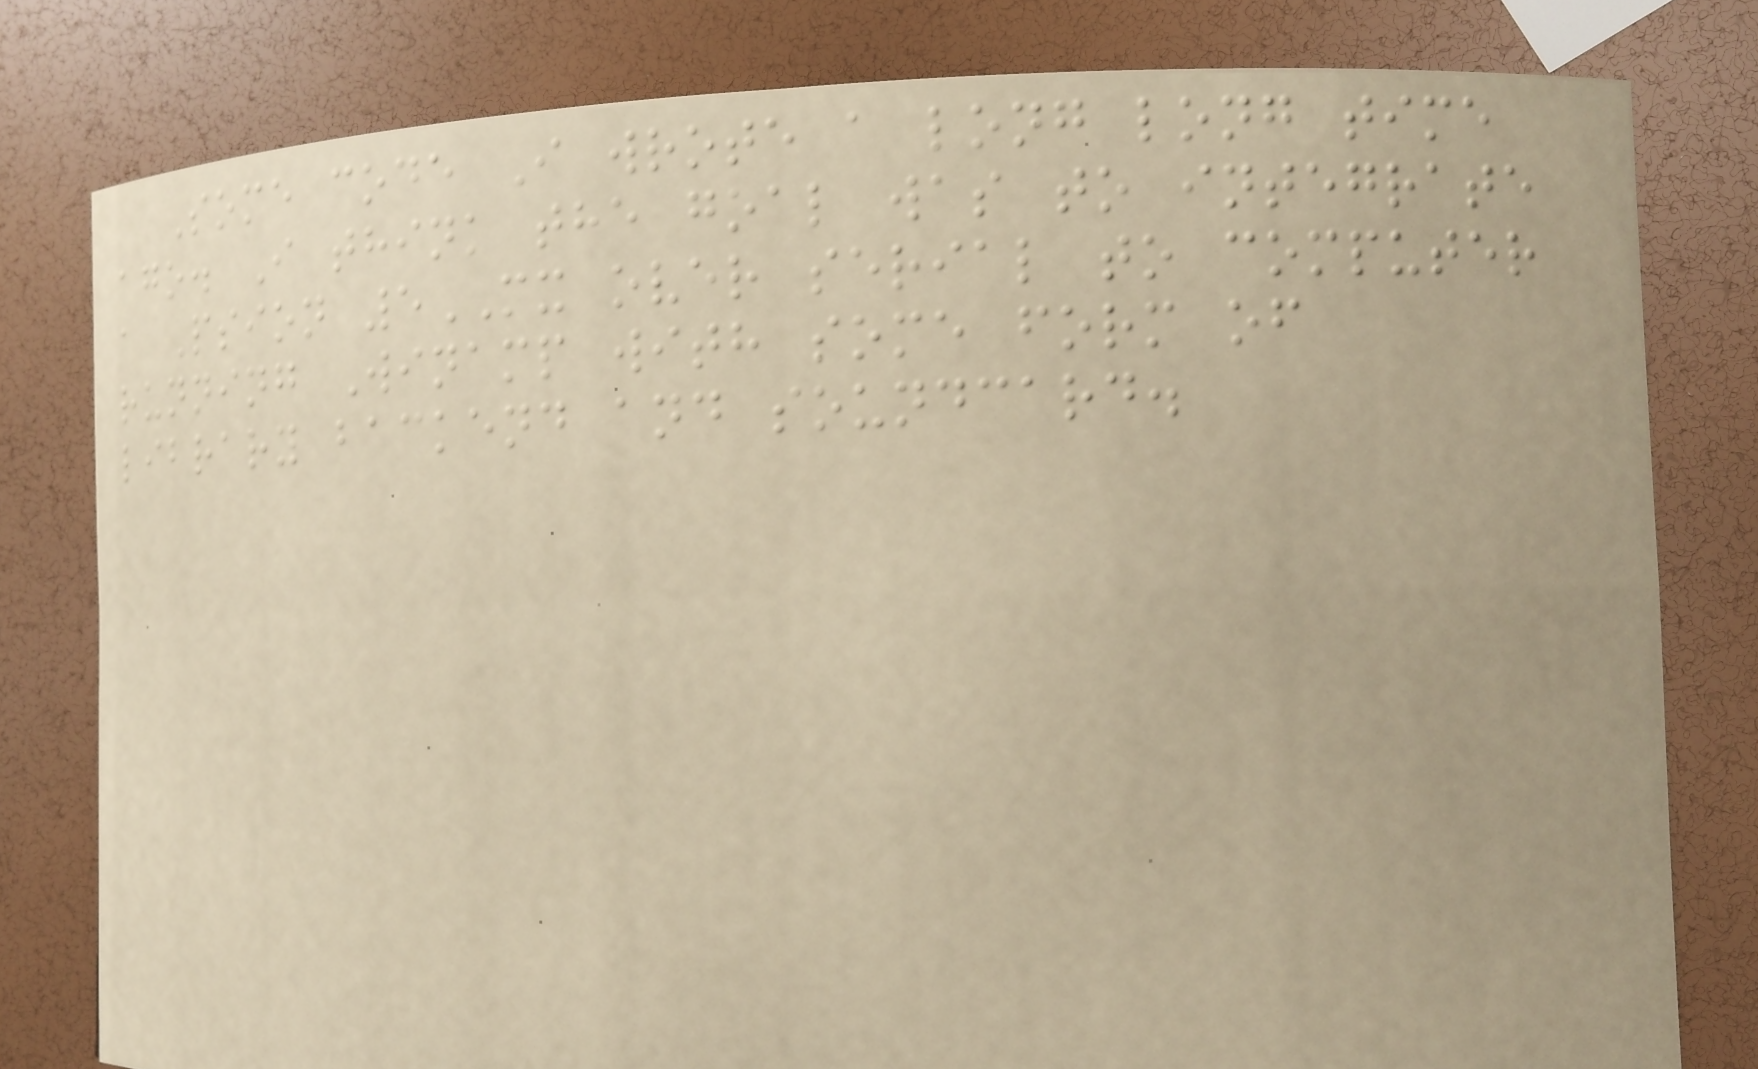Some code I wrote a long long time
ago. I think the goal was to integrate
a Psion 5MX over serial to computer
running Winamp with some form of
library backend and soundcard.
